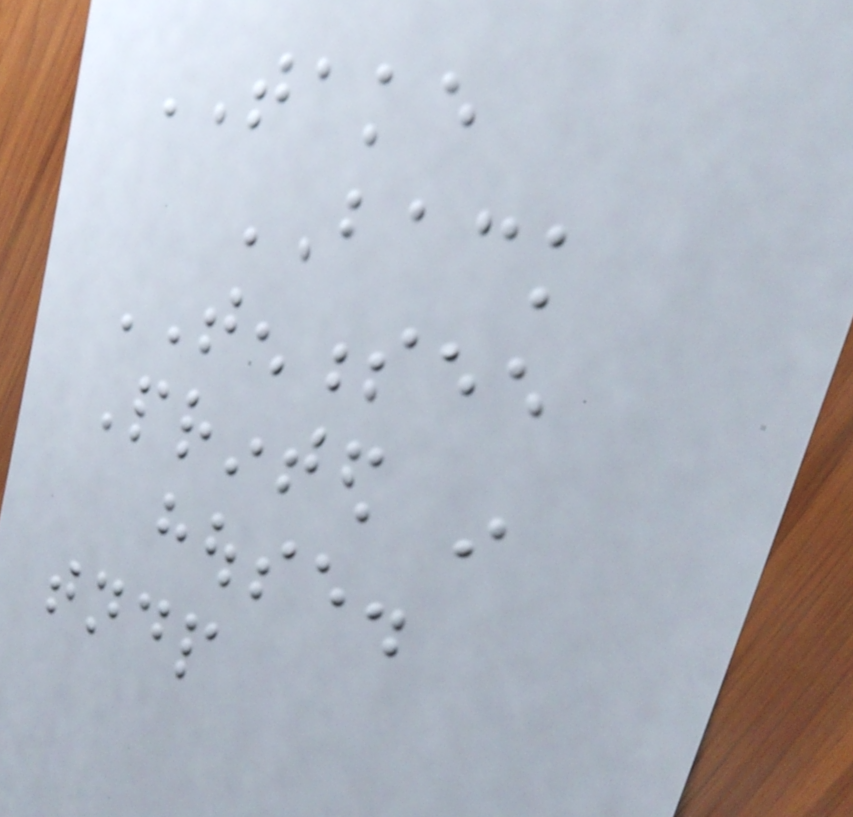TAKE
BACK
TENNESSEE
Printed in
house.
tndp
